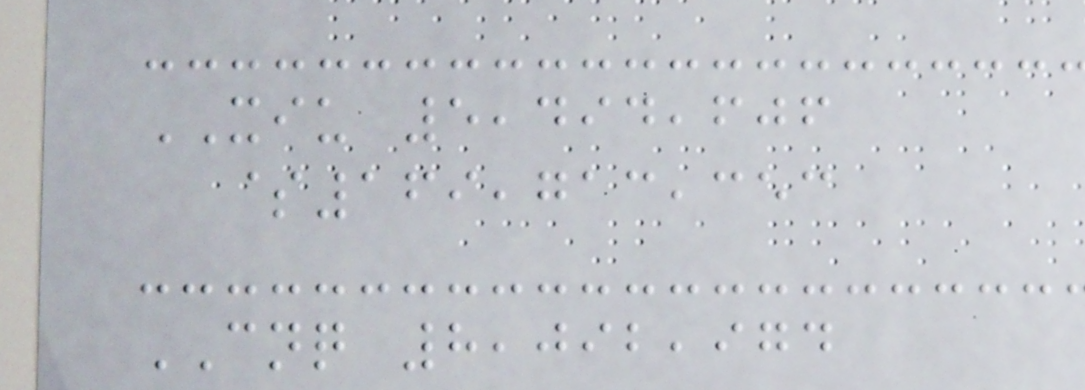XIU 5,494,606
$169,713,353
CNQ 8,092,974
